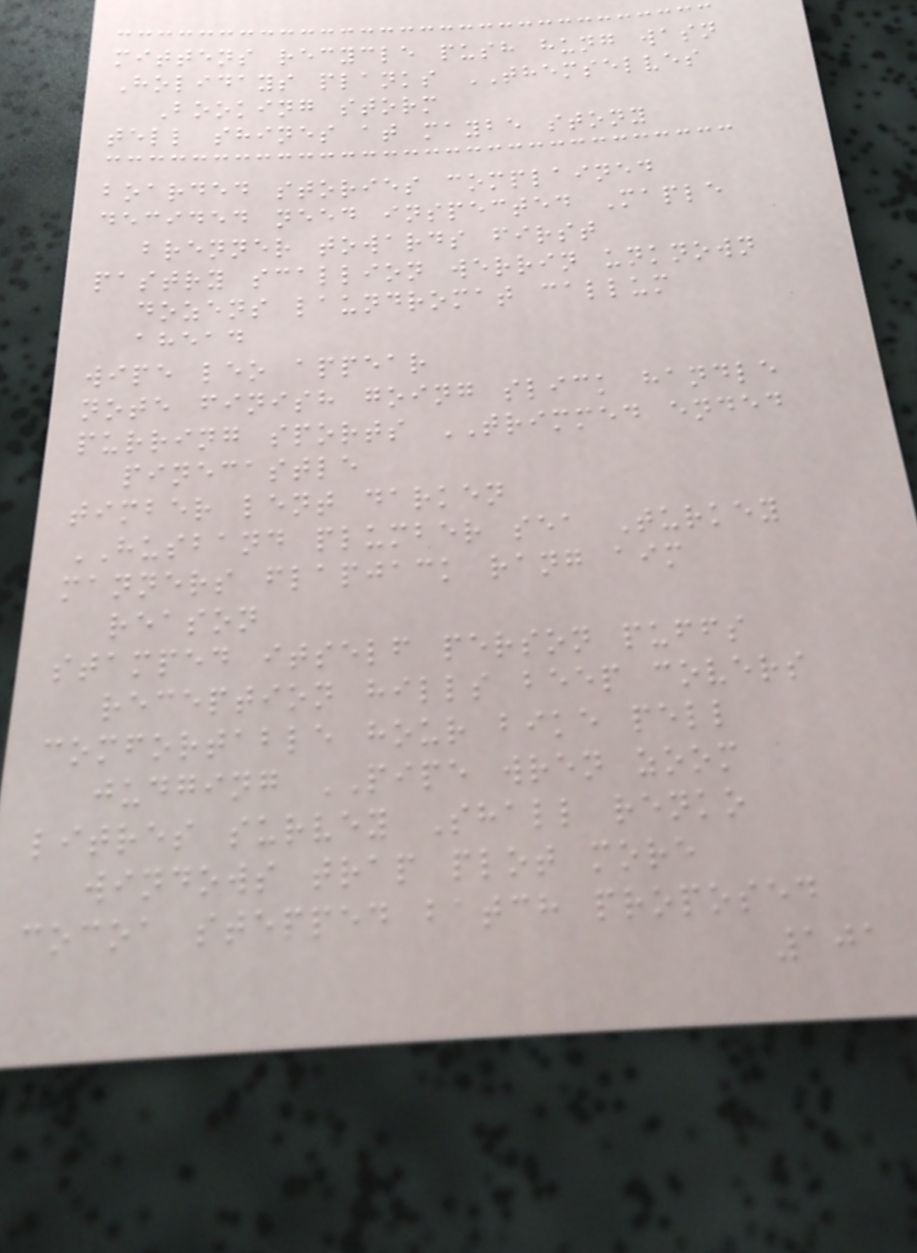mittens recycle push hung wasn
Holidays planks THEMSELVES
Booking storm
tell shines at maybe stony
boarded stories complained
decided need inspected Maple
brenner towards first
pastry scallion werrin unknown
dozens laundromat callum
ahead
wipe leo appear
note finish going slick handle
purring sports TRIMMED ended
pinecastle
timber lent darken
HUSBAND plumber sea Turkey
manners flapjack rang aim
reason
stamped itself person puffs
reception hills beep covers
comfortable hour bike pell
judging PIPE wren zoom
litres survey Shall renko
windows trap plot more
cocoa stepped batch proposed
101
